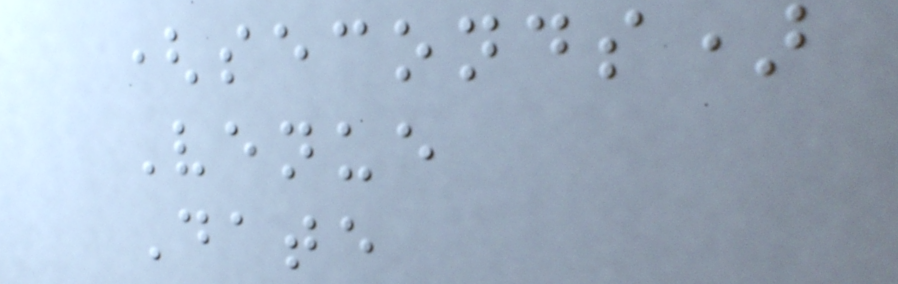(seconds)
Venue
Date
